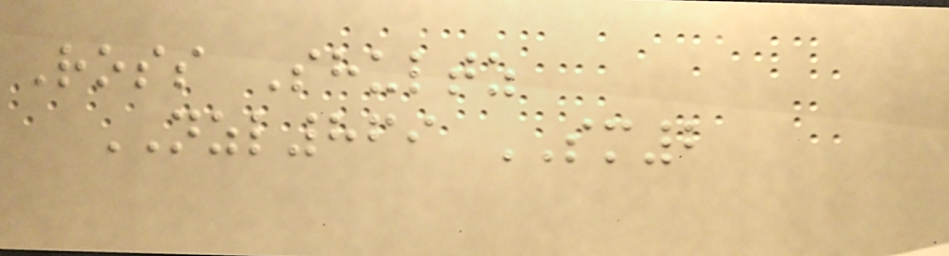Ross Shultz
NZL869 SM2
